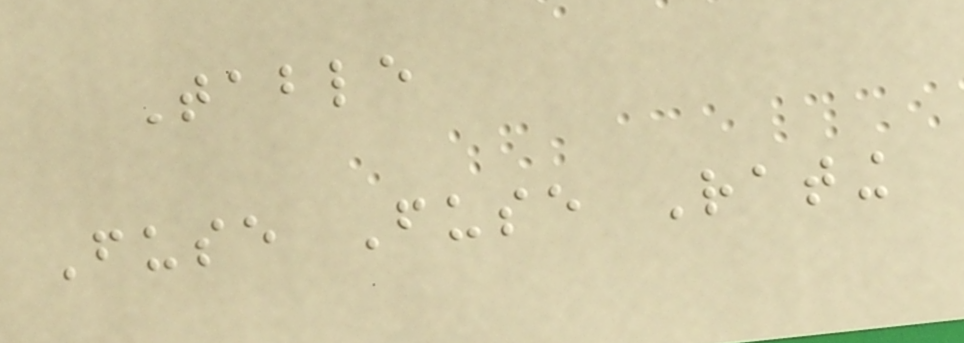Table
Fuse Fuse Rating
